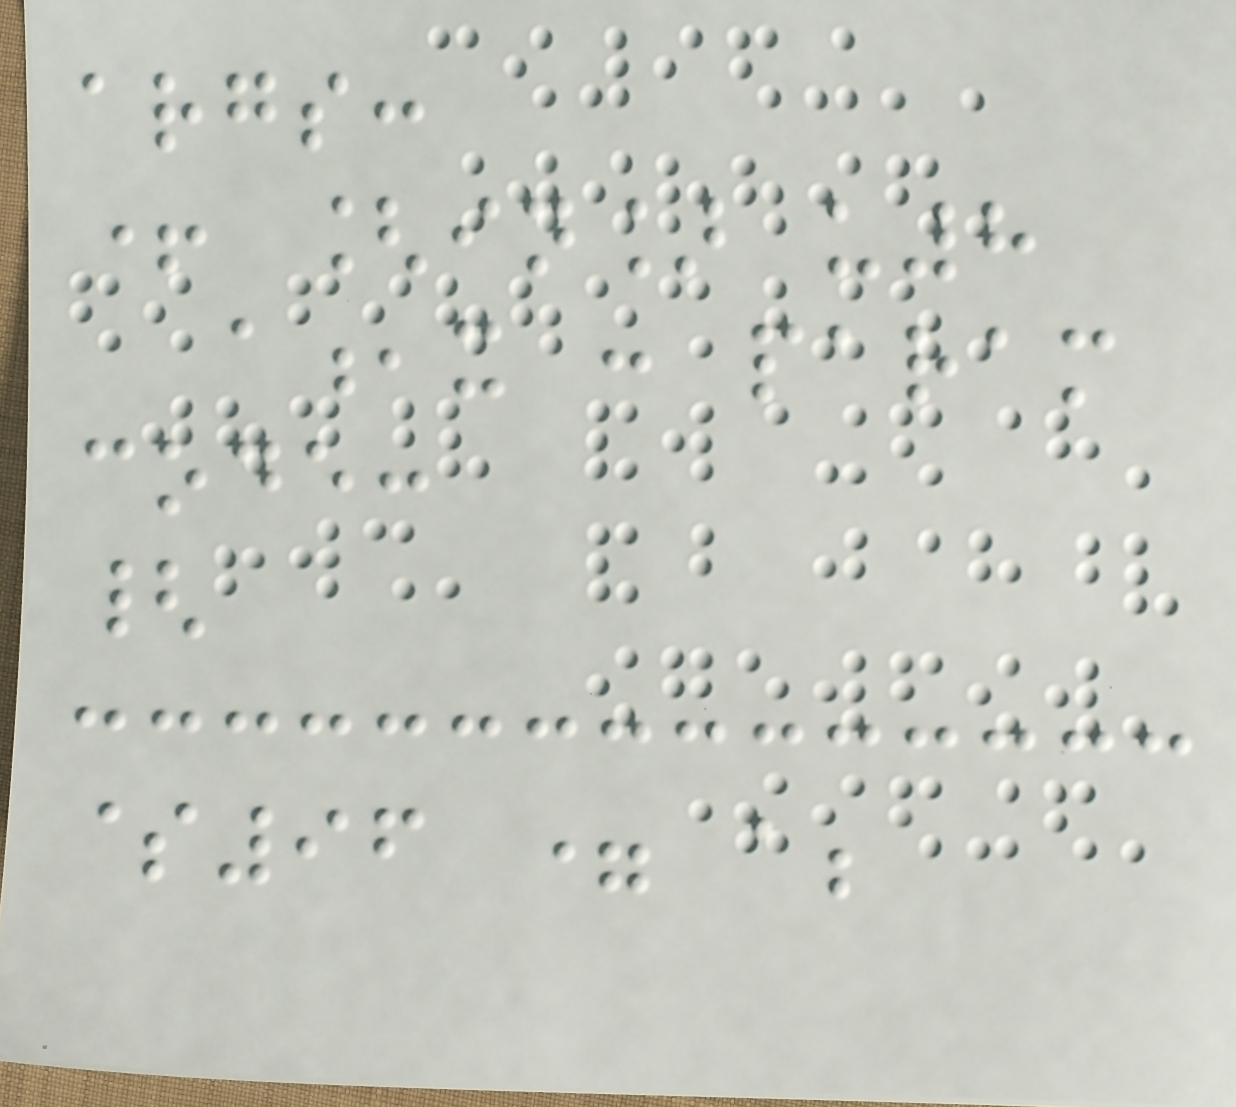args:
+ [in] u8
a,x : param
code:
{
$96 = a;
